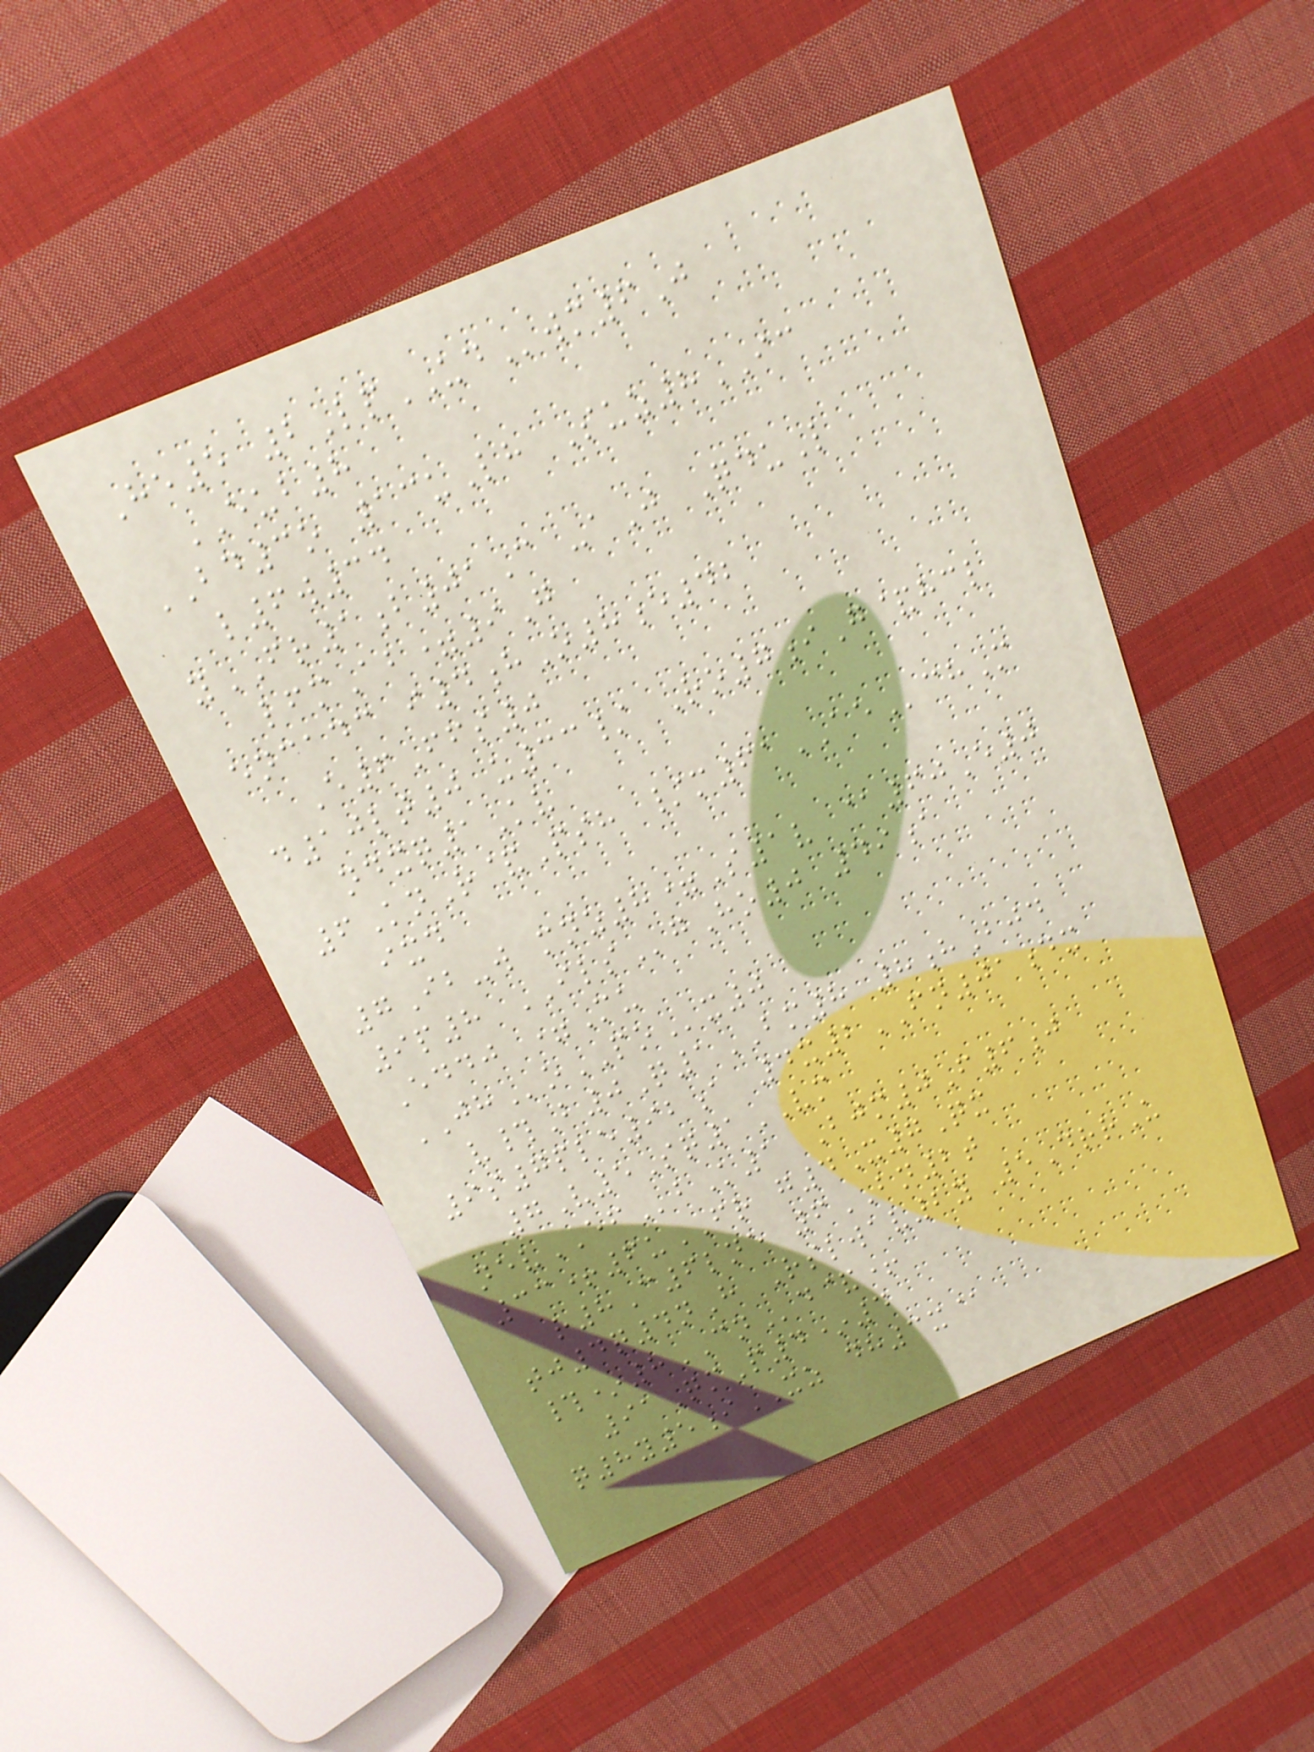He5 2LpUDwm6J
EUB8
BD3o 13uLh Suz8IC
l6w34
yFR1b01C -aJ QduL
lfmAb=9G
encadc i4hO8e42
E6Ffs0
d10lt0 u33/ Ro7iG&hcl
ndxq1Kv
6KnR&Psh /m61AEchM
ixd
7Ib-w mnz8=S1v @60E0
9p8 ILSgHo0 49a
Eddj =Mu
JHoPOx0
v#B0Q1BM8 8hBjd
9s7ple92a 4x2FN01dx
7V5Sq1VM
nevEFbK1 Bjm0F6j
33+6uFR g4X7Qx
r8C6lne 6BN2t
tj4q4nH Rslwav2y 5DrrU
#*8CNd&+
91QmP4*4
q8y5iXZ dh3x@
